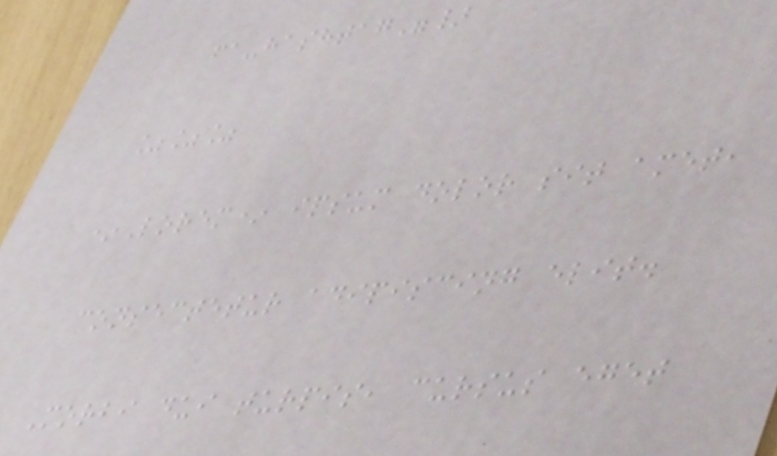fa-hashtag"}
%%%
*Lorem* ipsum dolor sit amet,
consectetur adipiscing elit.
Morbi dui turpis, cursus eget
